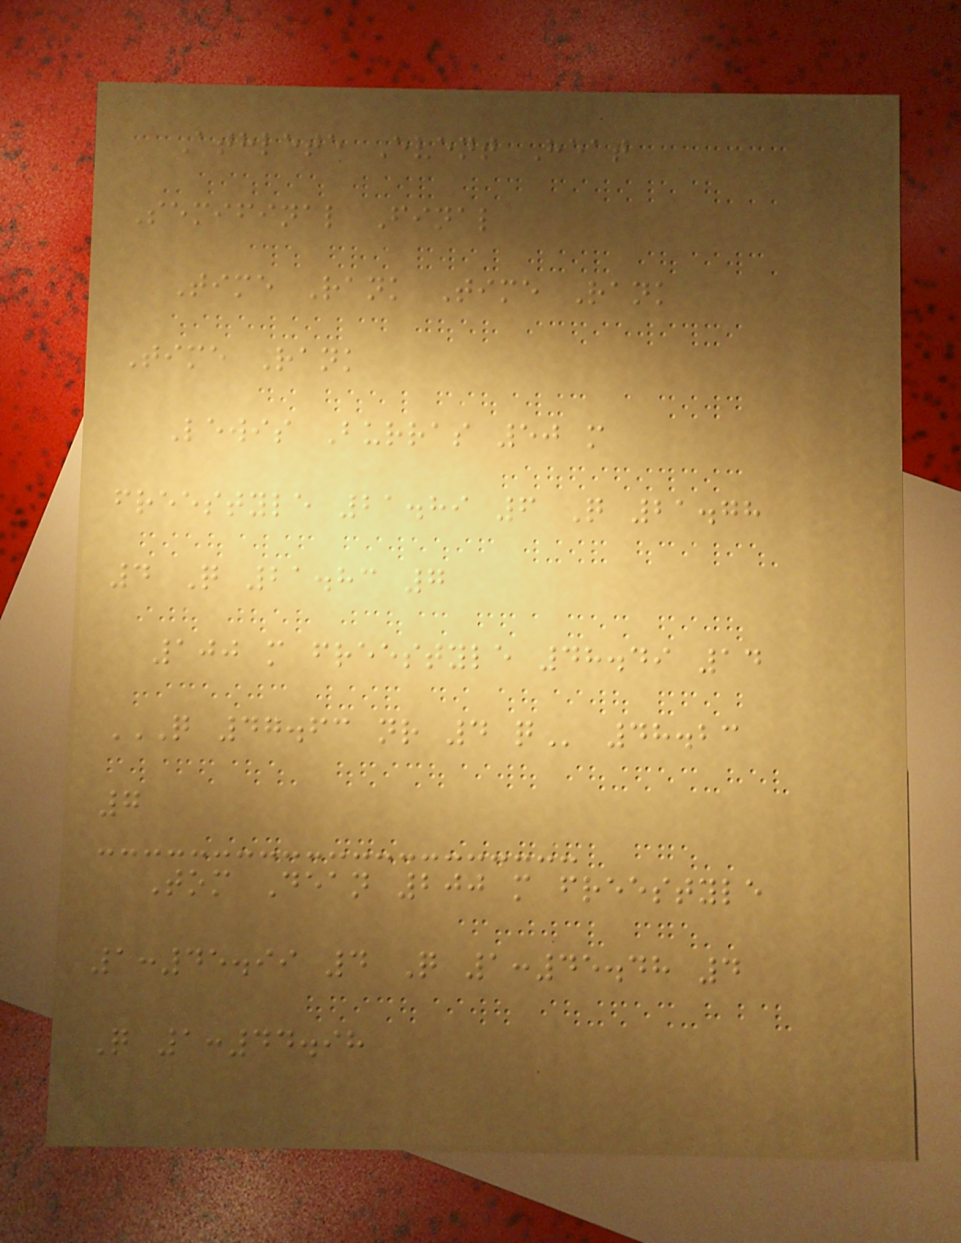Athlete Event Heat
Semifinal Final
Time Rank Time Rank
Time Rank
Lewis Burras 50 m
freestyle 21.89 6 Q 21.78
4 Q 21.83 7
100 m freestyle 48.49 14
Q 47.63 NR 4 Q 48.23
7
Tom Dean 200 m freestyle
1:45.99 4 Q 1:45.48 4
Q 1:44.98
